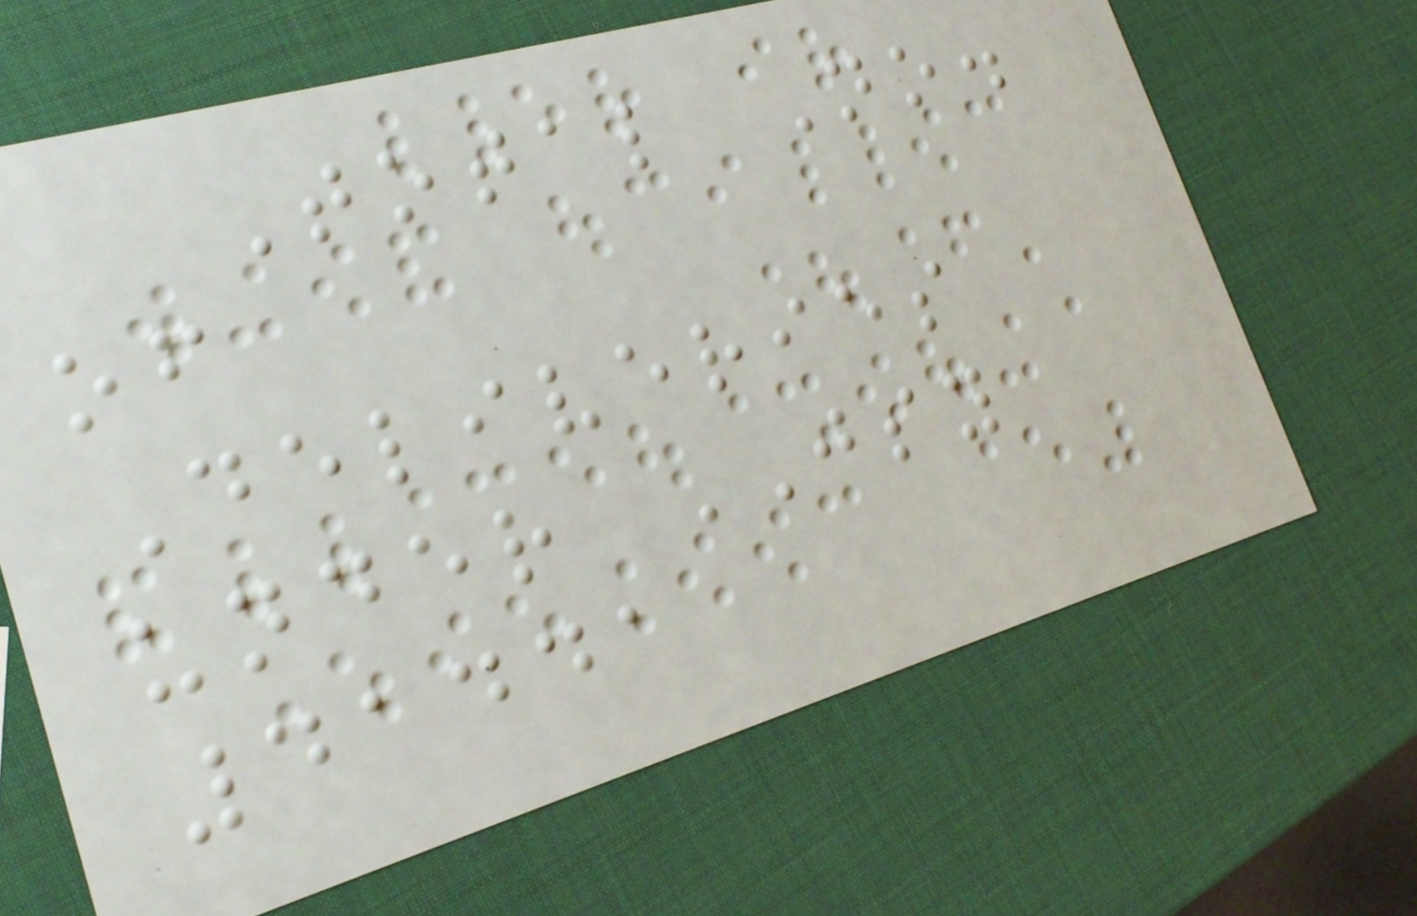Total No.
of
Deliveries
under JSY
41441
